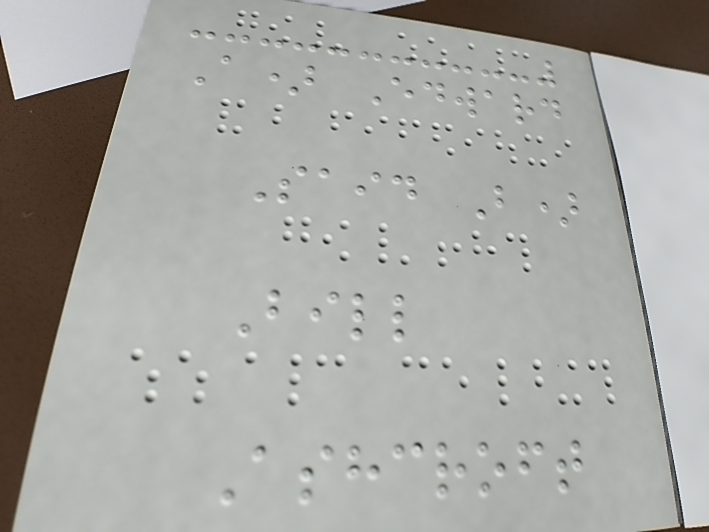A) Edward
Said B)
Bill
Ashcroft
